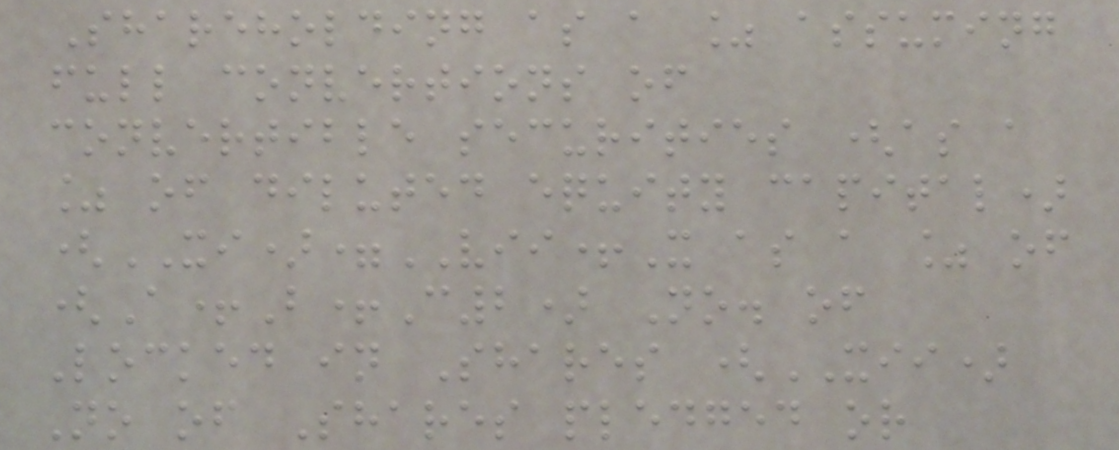Shareholding as a % assuming
full convertions of
convertible securities (as a
% of diluted equity capital)
(XI)=VII+X as a % of
(A+B+C2) No. of
Locked in Shares (XII)
No of Shares pledged or
